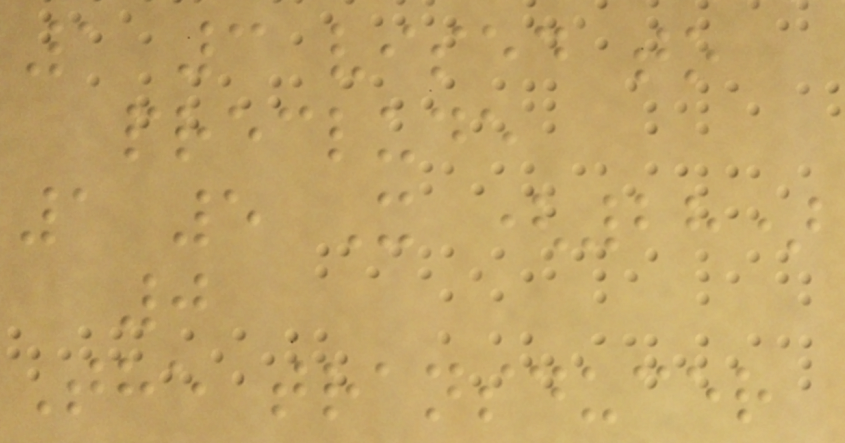1 3 vised to
preclude
1 5 X (28)
0
The transducer
